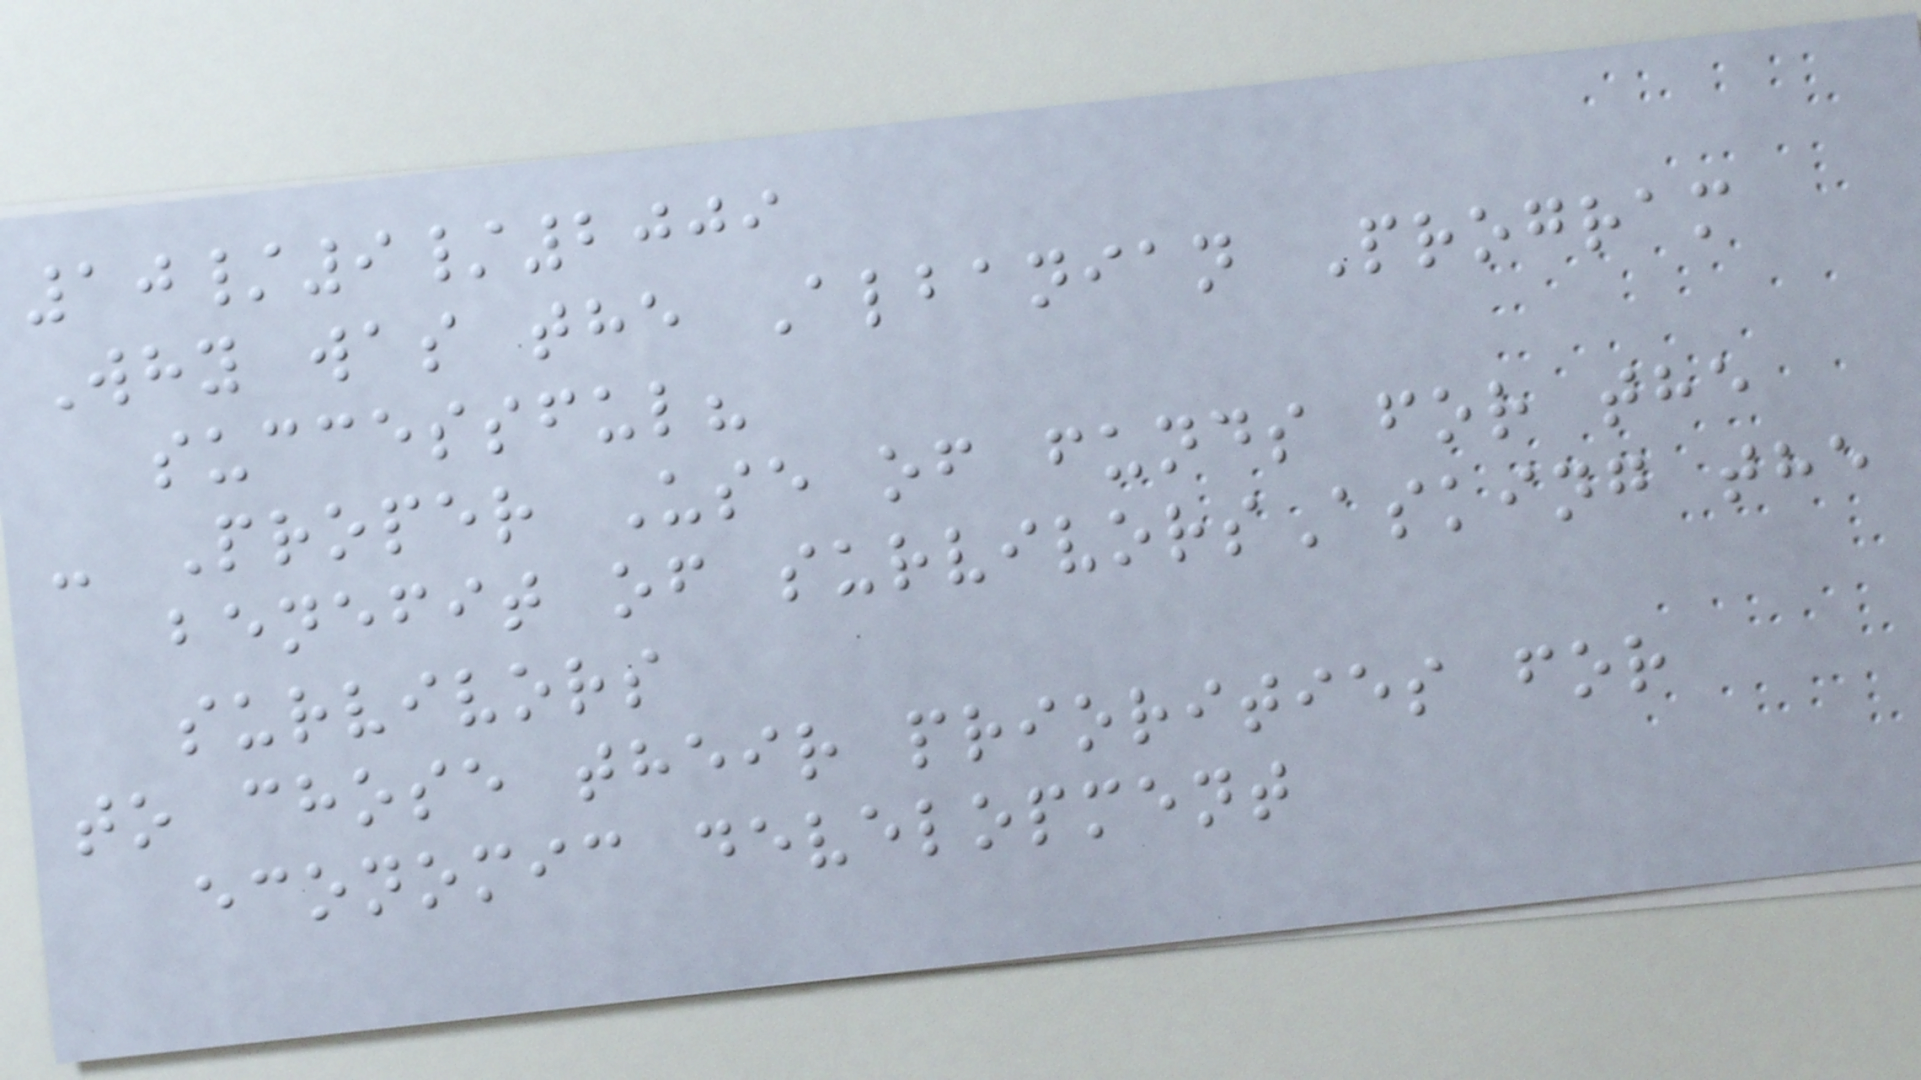10/9/2009
Why was the Albanian Program
successful?
- Proper Use of funds for the
benefit of survivorsAsking the
survivors
to chose their priorities for
economic development
